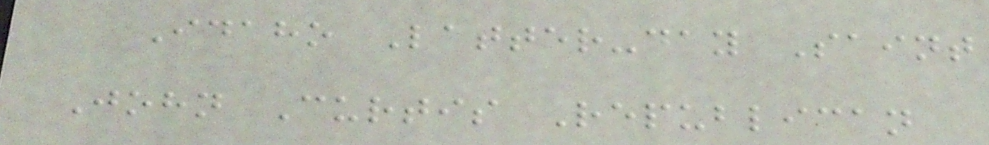Idaho Latter-day Saint
John Curtis Republican
